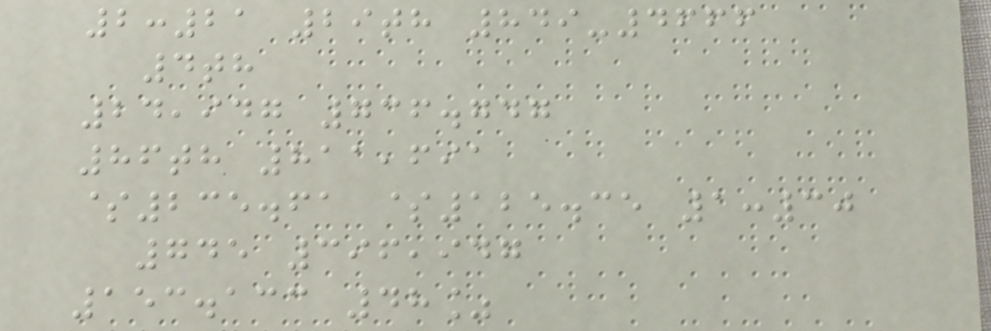2:21 29th 849-4666
4th
24,947 736.747
86th 811,691
$235.61 $125.35 1:30
745 396,947
153.133 48%
